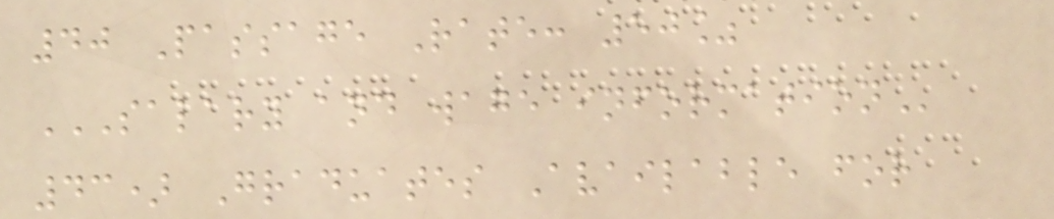40 Passage Rate: 50%
SALARY AND WAGE INFORMATION
43) Graduates Available for
